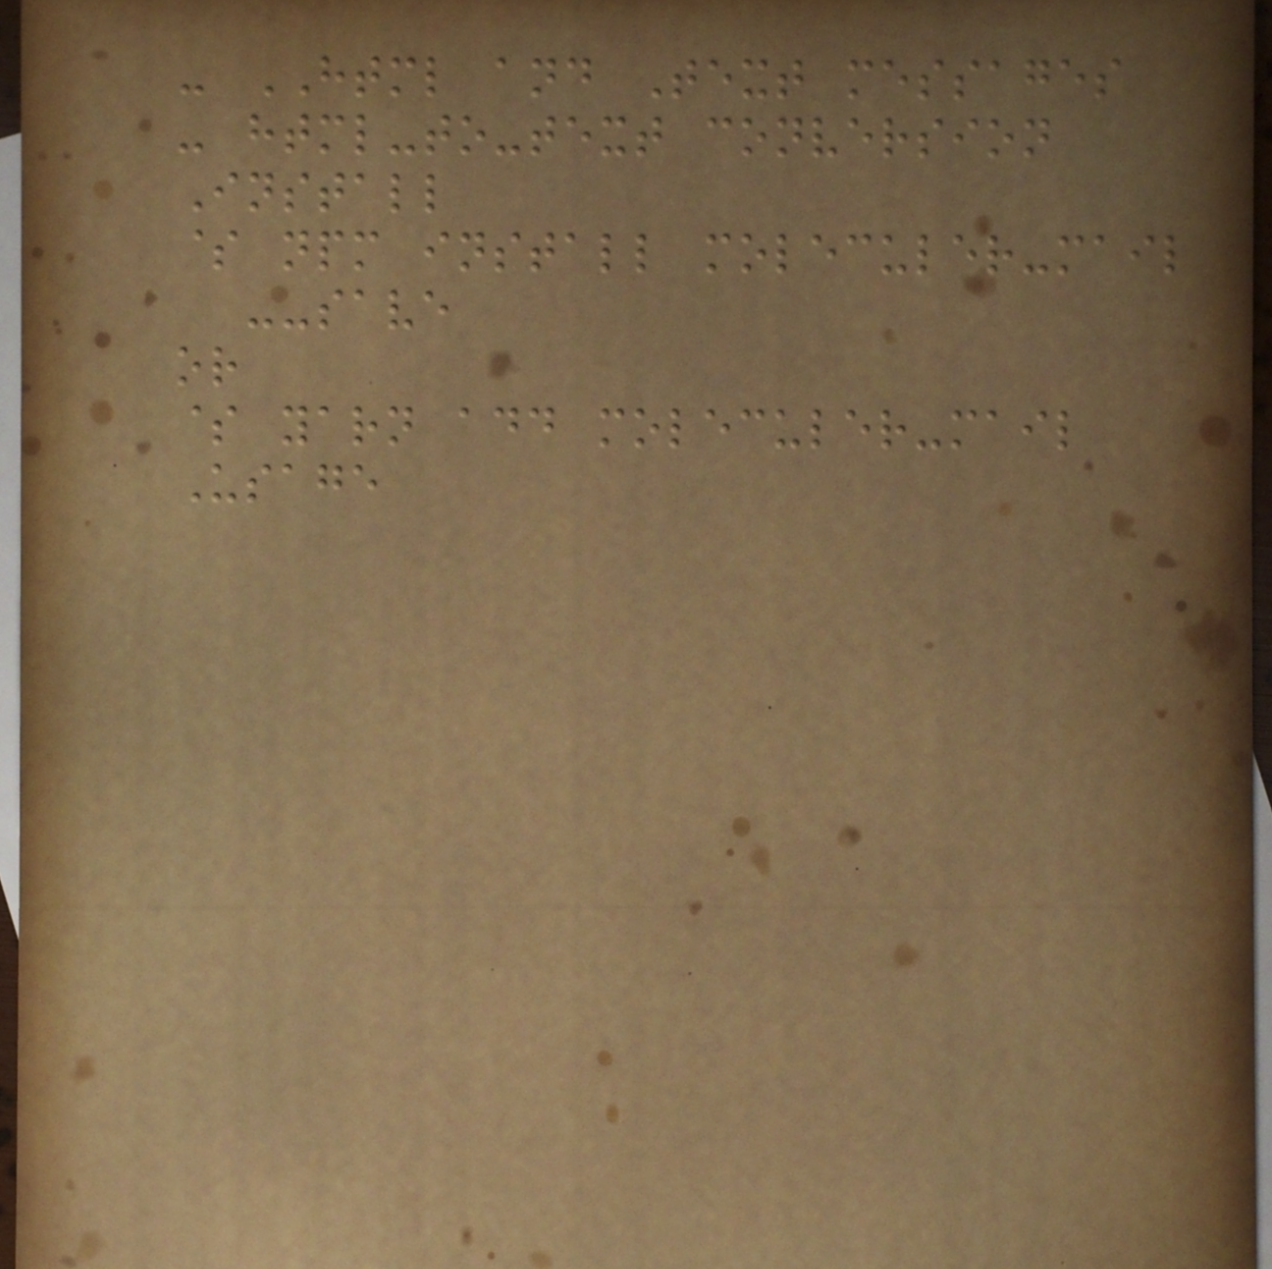- HTML and Text messages
- html-to-text conversion
Install
$ npm install moleculer-mail
--save
or
$ yarn add moleculer-mail
Usage
